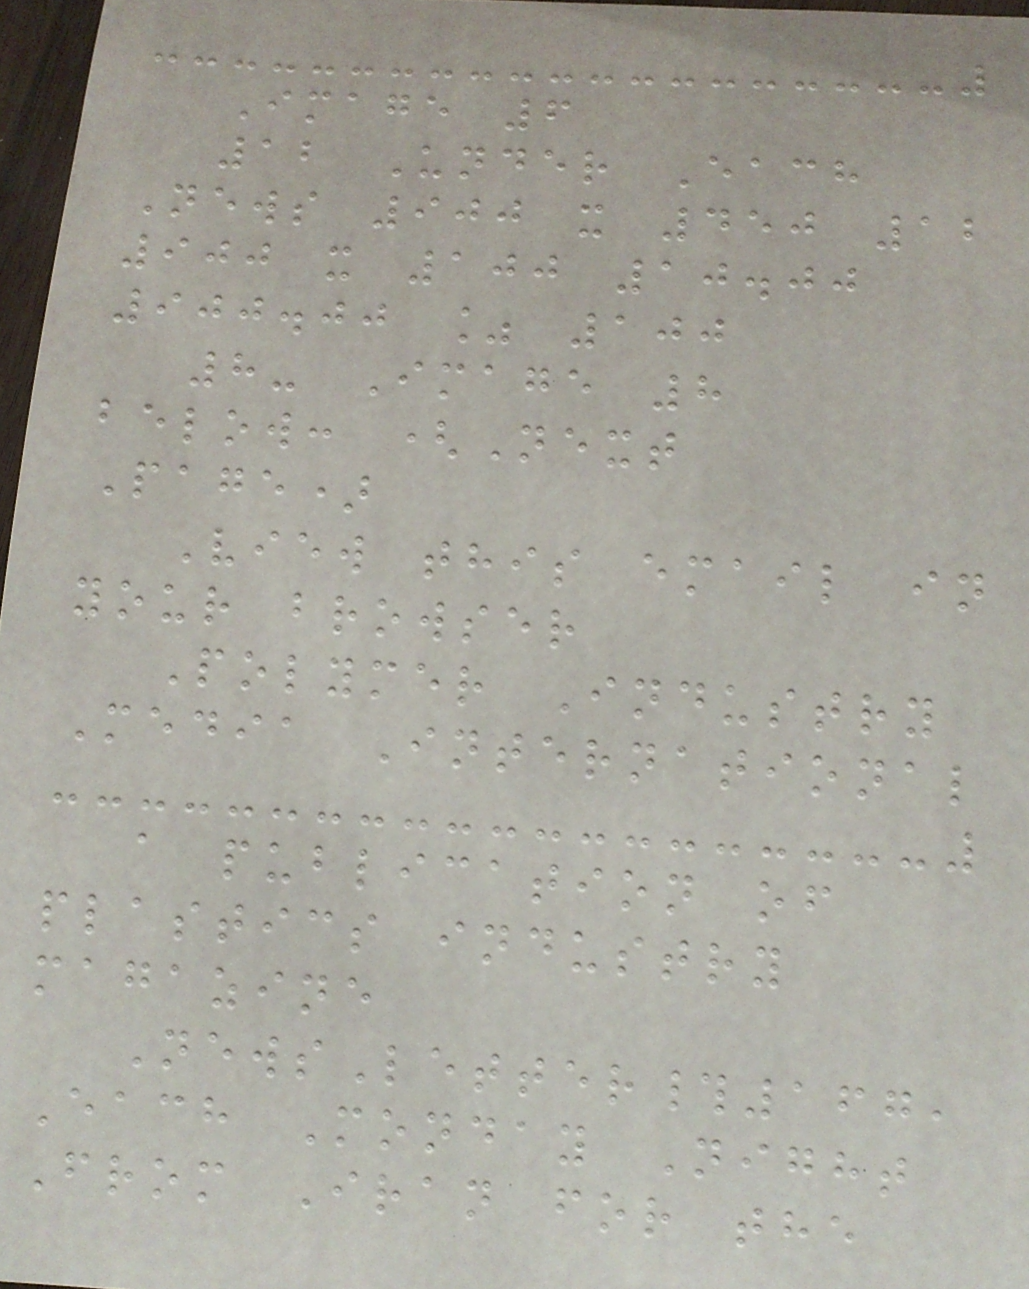Image 6
12 Under Each
News 900 x 450 12
900 x 100 10.00
900.00 % 100
8- Image 8
below: (Next
Page)
View this email in
your browser
Polymer Industry
Media International
a publication of
plastics industry
magazine
NewsLetter#167,
Each Monday Night
From Iran for the
